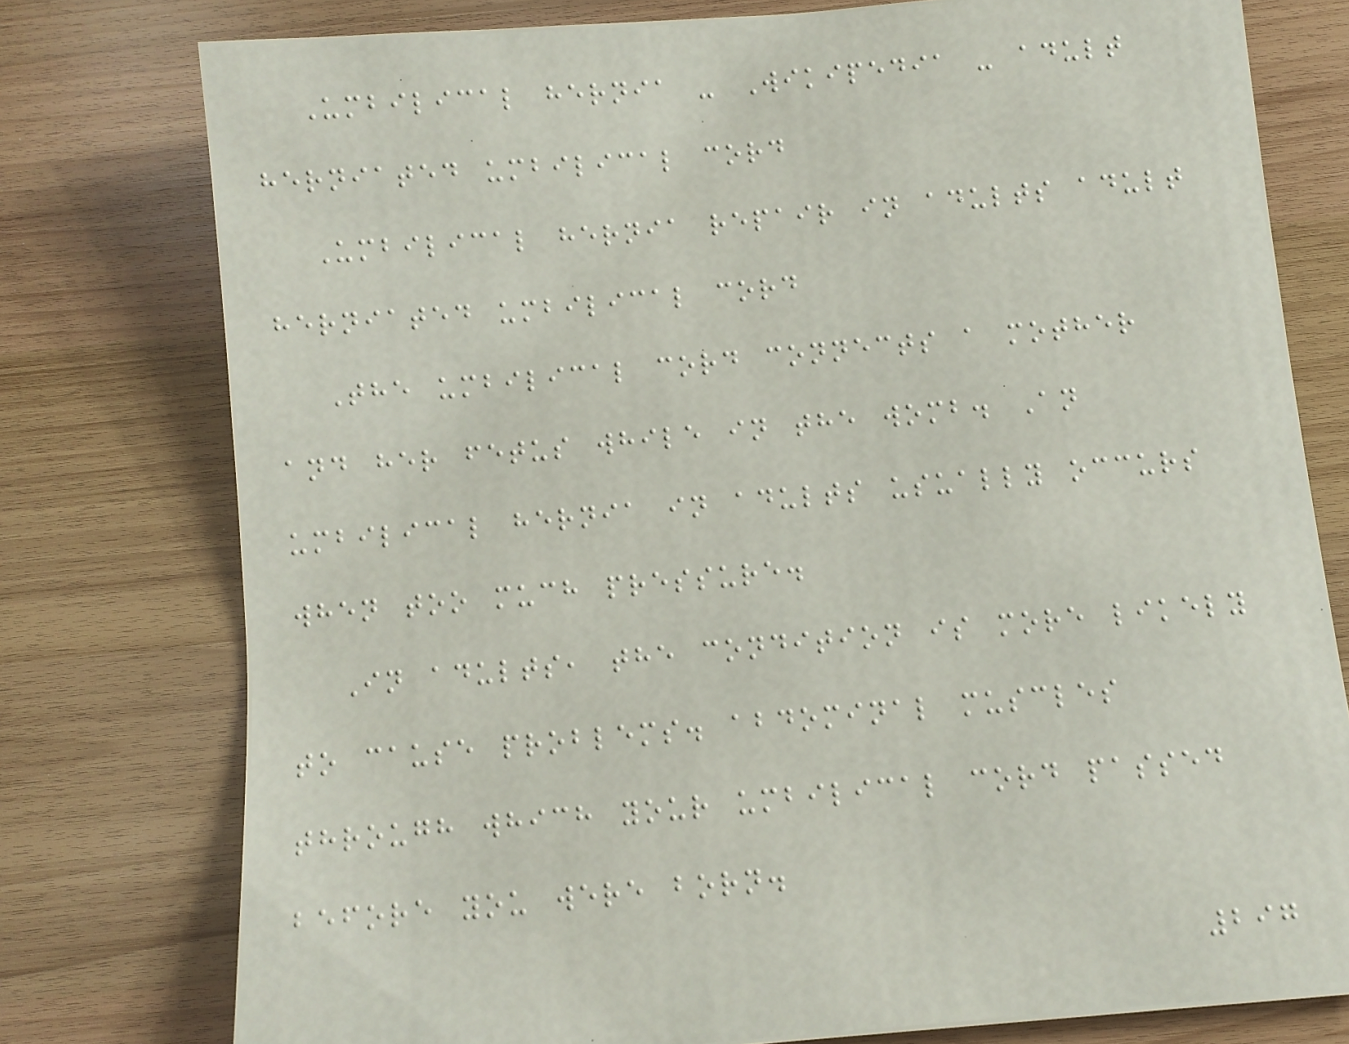Umbilical hernia - Wikipedia - adult
herniated umbilical cord
Umbilical hernia repair in adults adult
herniated umbilical cord
The umbilical cord connects a mother
and her fetus while in the womb. An
umbilical hernia in adults usually occurs
when too much pressure.
In adults, the condition is more likely
to cause problems. abdominal muscles
through which your umbilical cord passed
before you were born.
297
